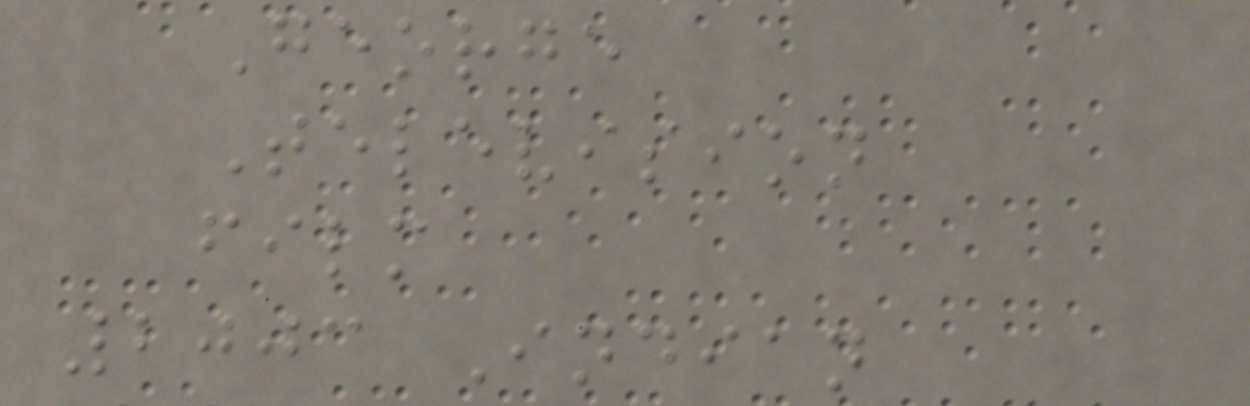George
Television
film
2003 Indian
